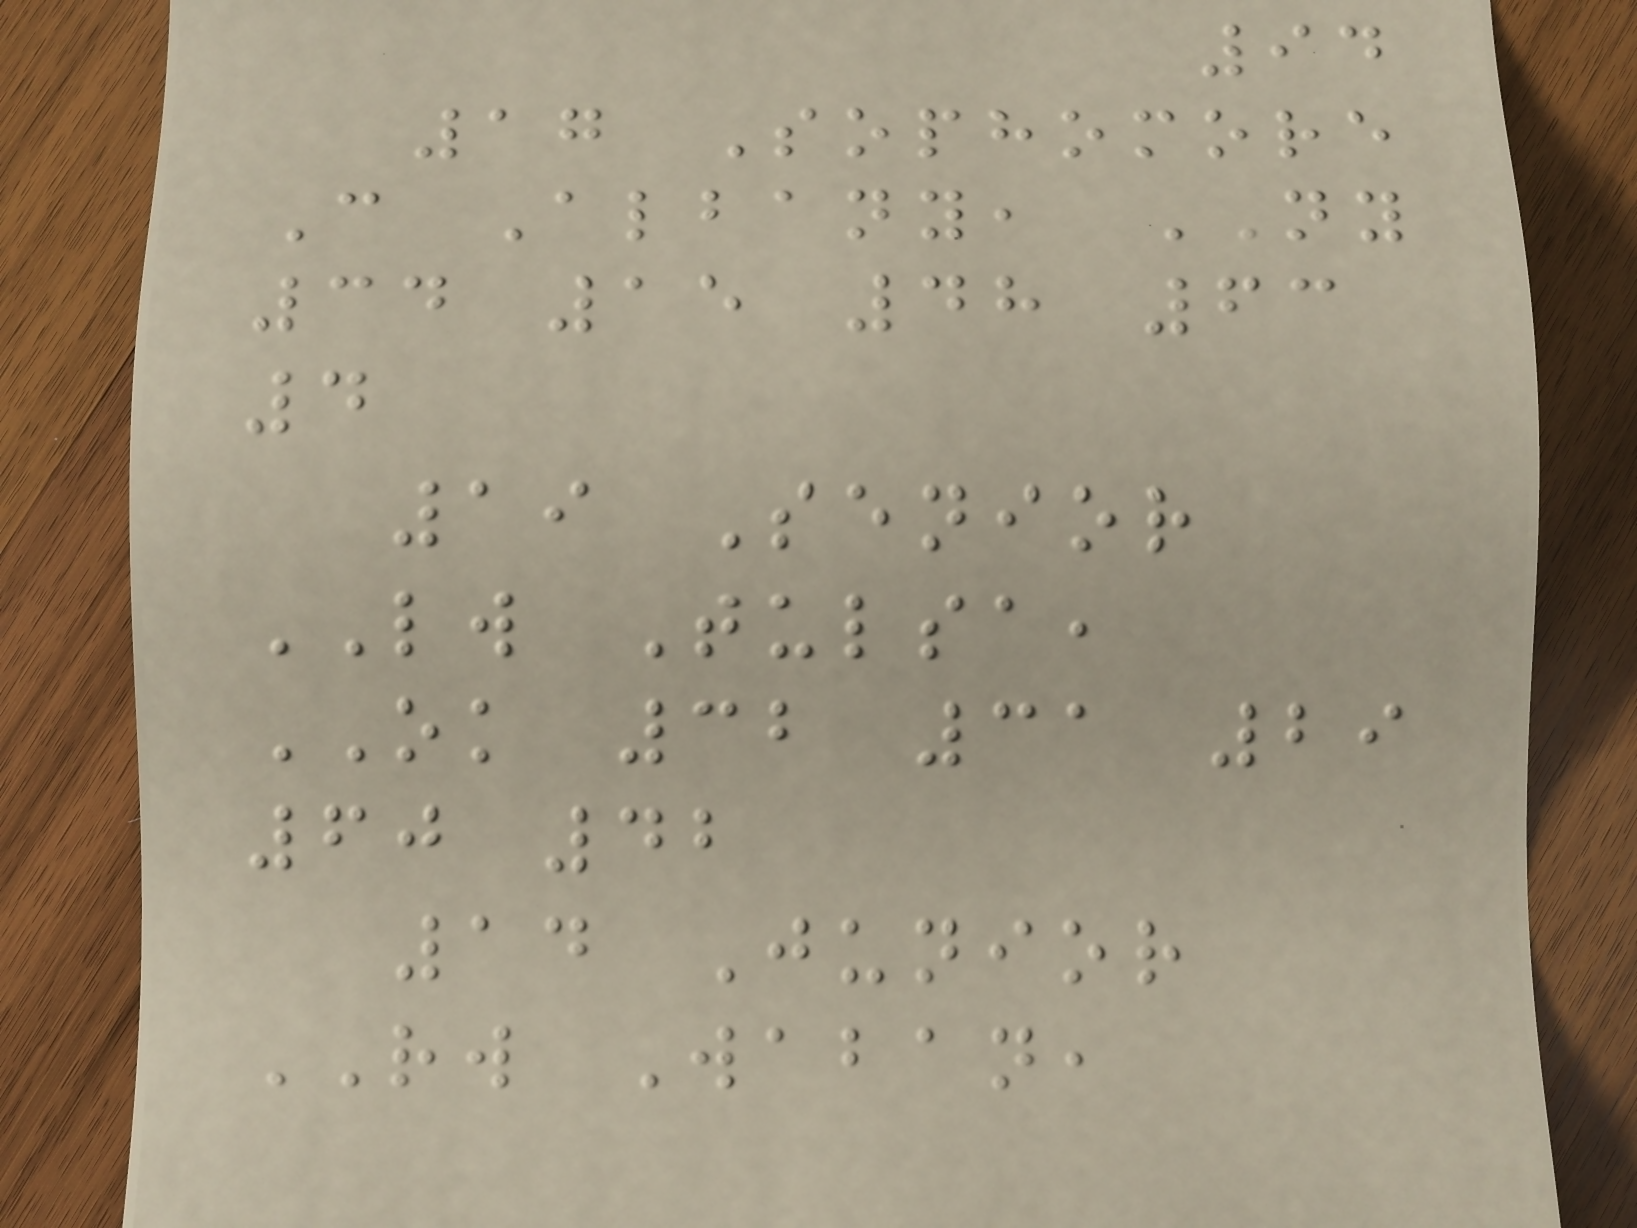94
17 Sophomore
C Albany, NY
34 15 48 63
4
19 Senior
LW Tulsa,
OK 32 31 29
60 42
14 Junior
RW Waban,
